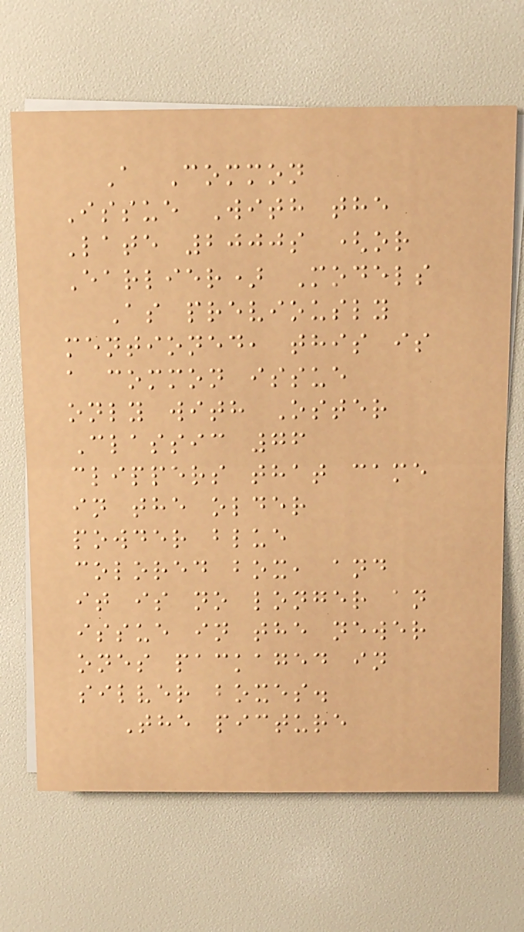A Common
Issue With the
Late 2000s (or
Earlier) Models
As previously
mentioned, this is
a common issue
only with Oster
Classic 76
clippers that came
in the older
powder blue
colored box, and
it is no longer an
issue in the newer
ones packaged in
silver boxes.
The picture
